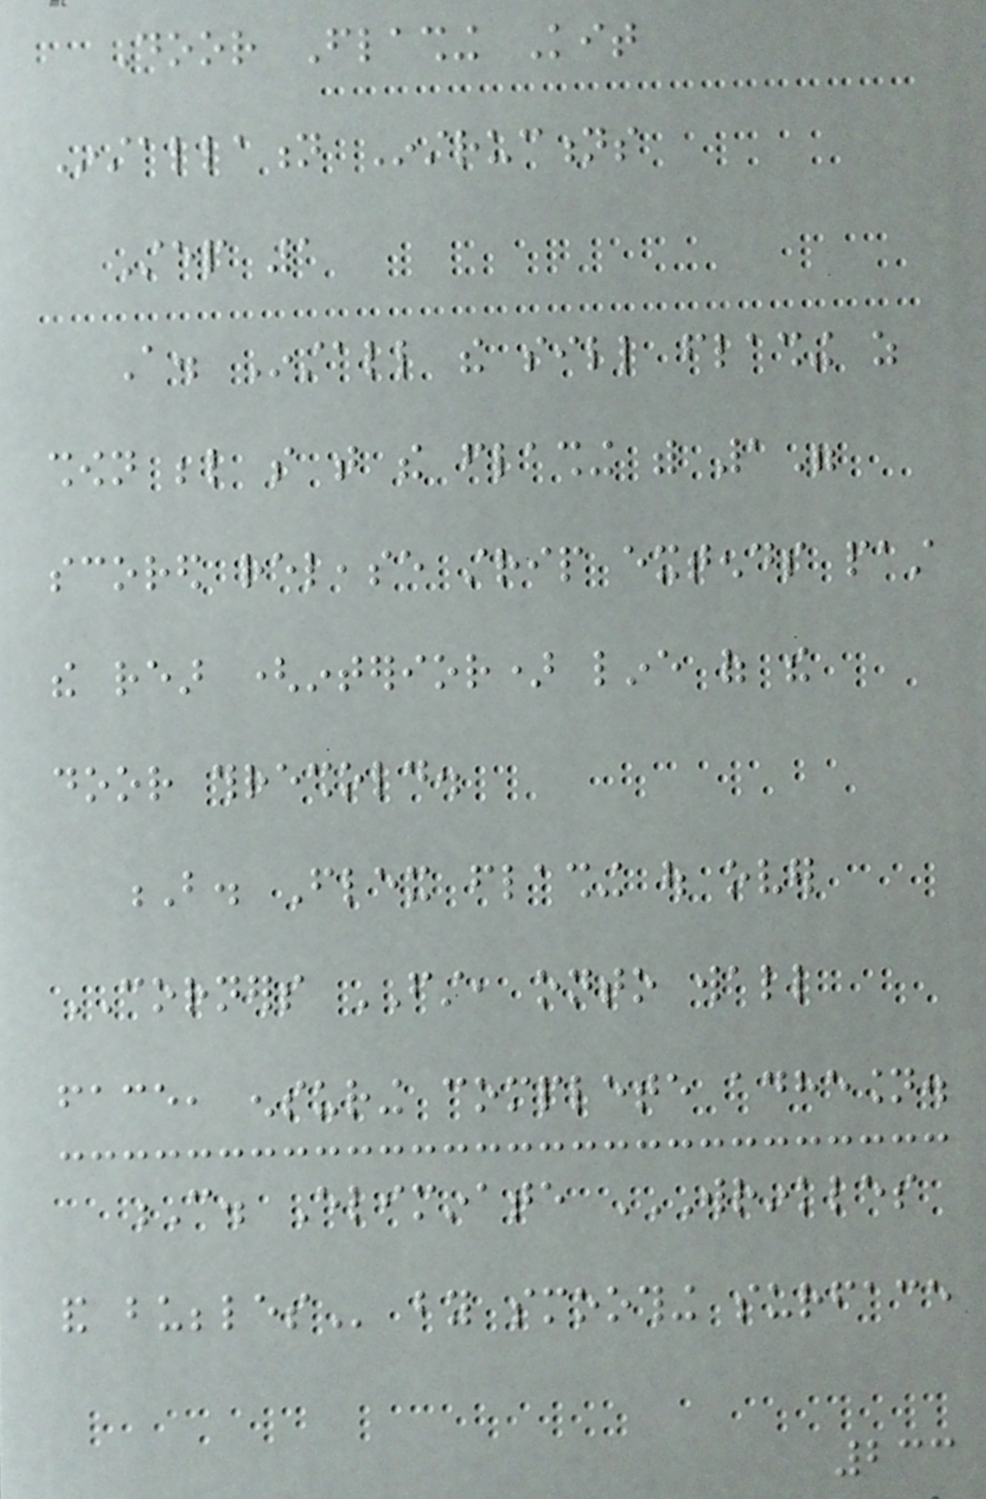Door Flashing Kit
Installation Instructions
Step 1
A. Install the sill flashing as
shown below so that the flashing with 1"
scored release strip extends past
the rear (interior) line of the
door threshold.
B. Flex flashing out over
CORNERS FIRST, onto wall
face, ensuring complete adhesion.
C. Eliminate WRINKLES
AND BUBBLES by smoothing surface
233
